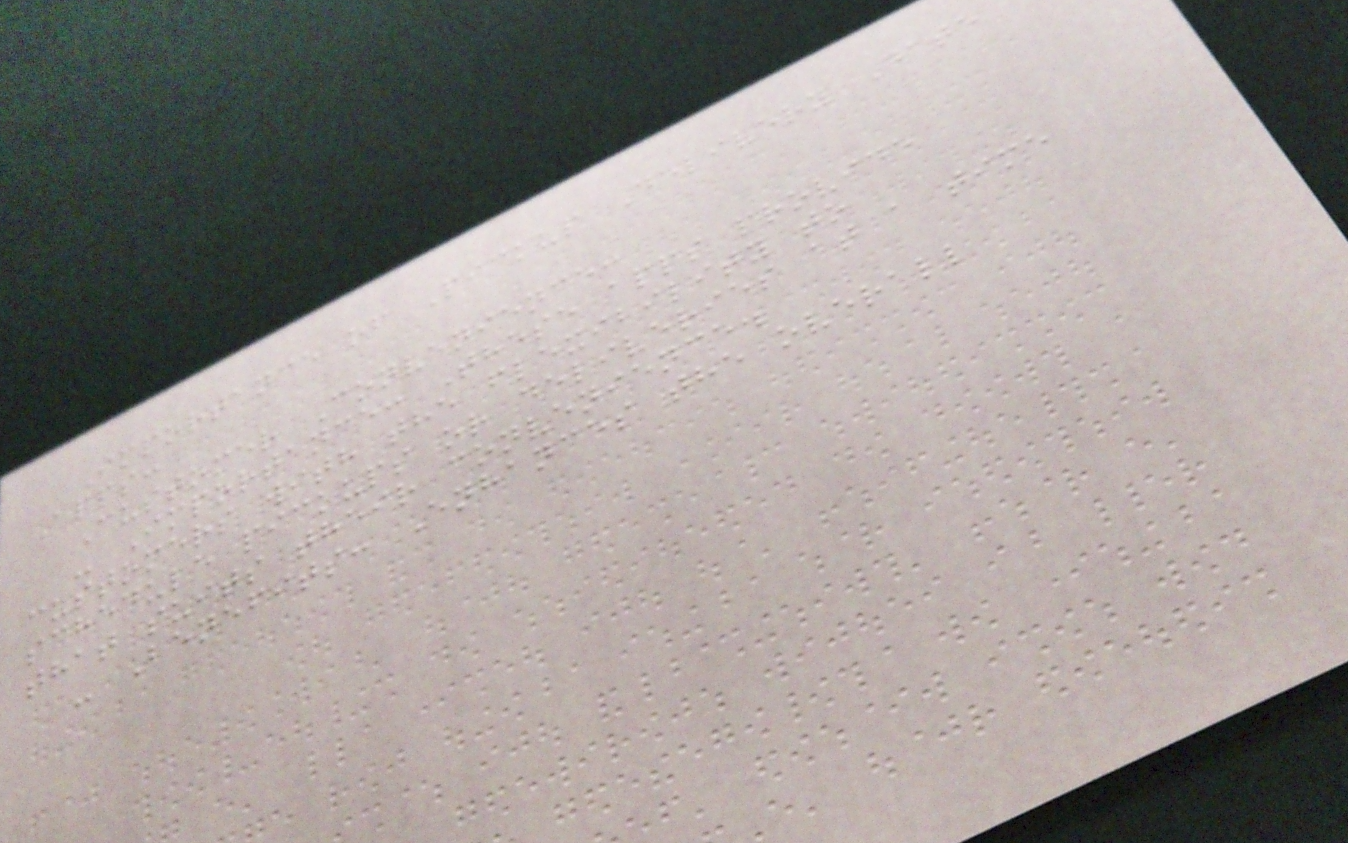Importance of Pickup Delivery Date
Apps:
Customer Convenience:
- Importance: These apps provide
customers with the flexibility to
schedule pickups or deliveries at a time
that suits their convenience.
- Benefits: Enhances the overall
